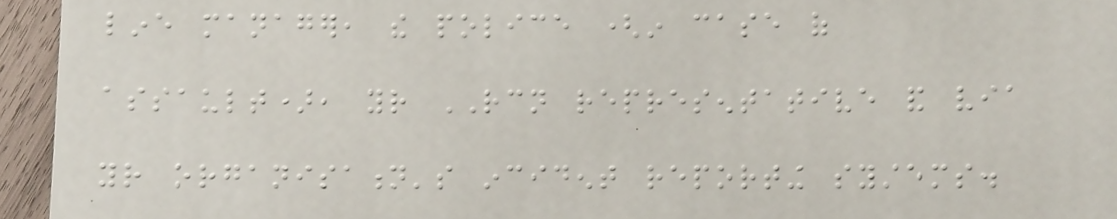line manager, the police (in case of
assault), your RCN representative and via
your organisation's incident reporting systems.
